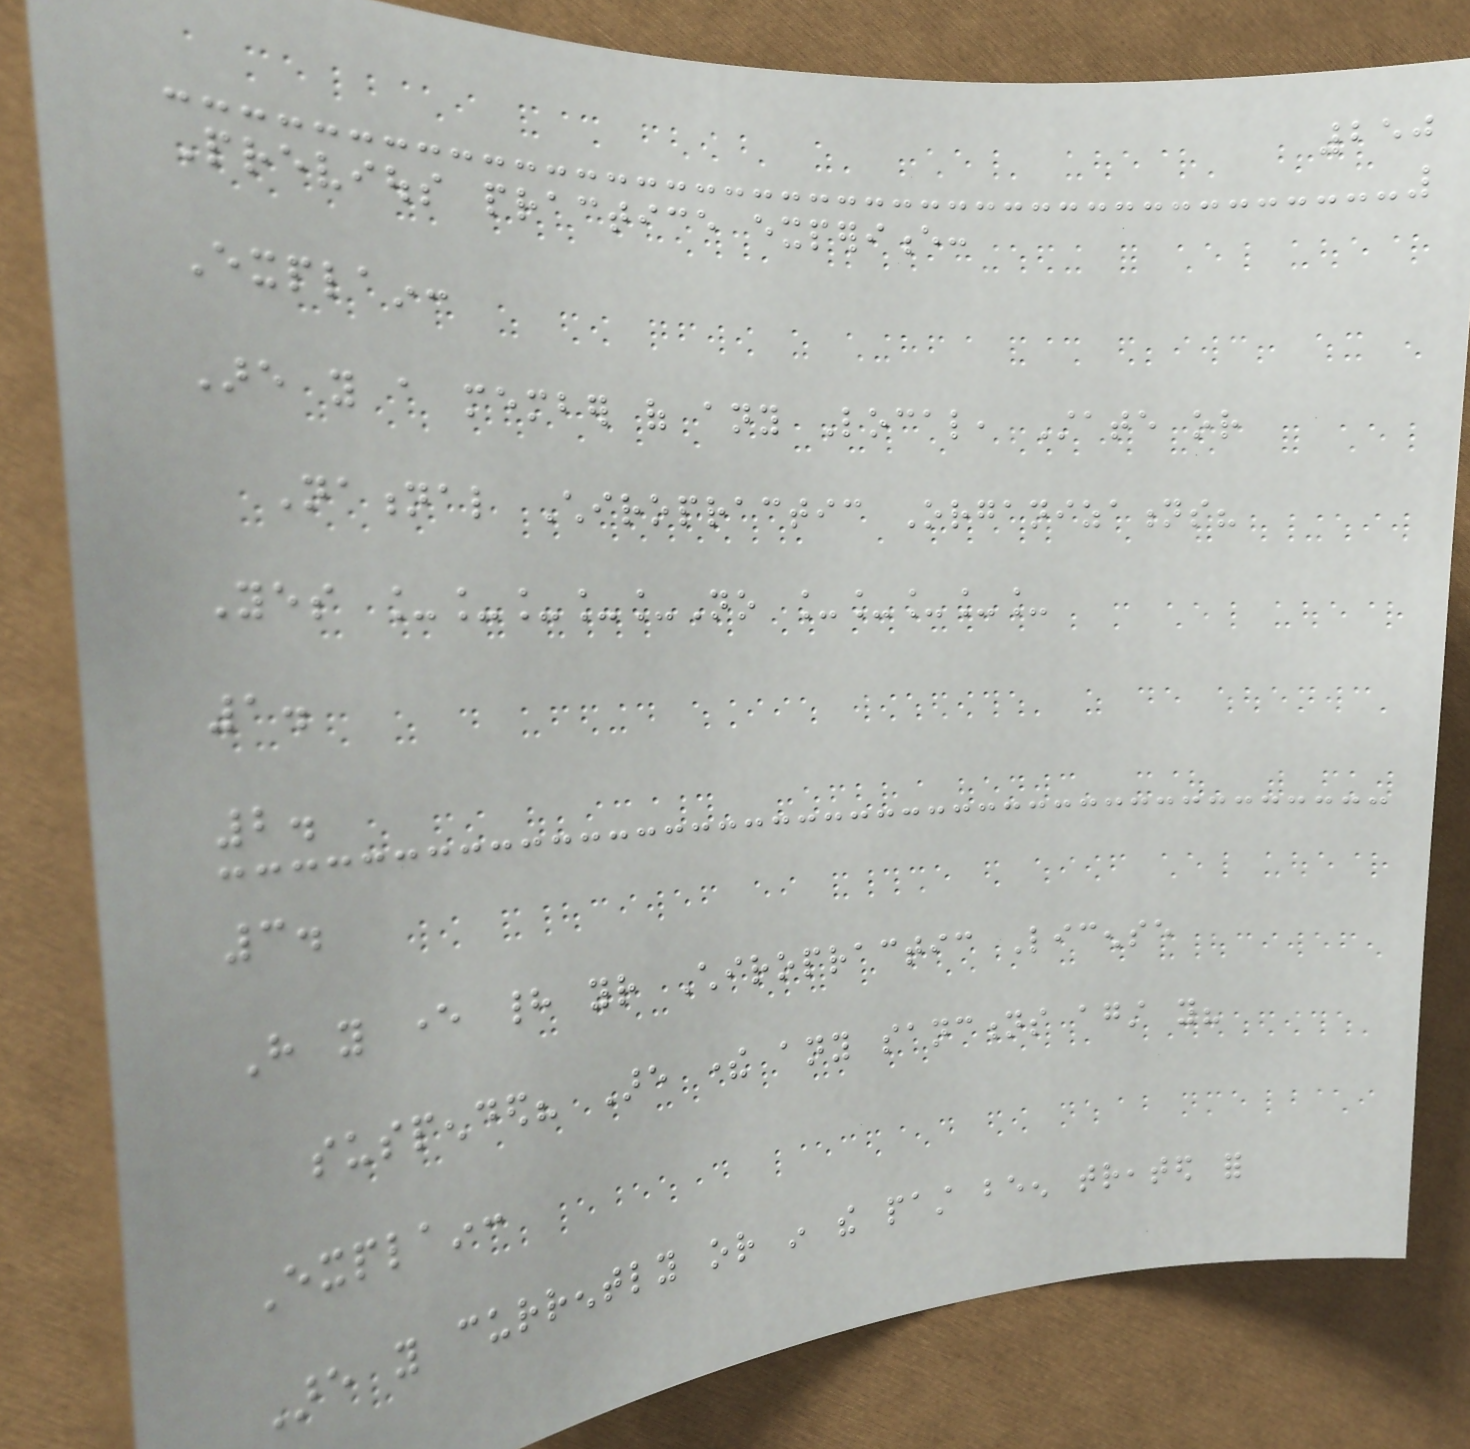250
Previous practice experience:
Explain:
Are you a member of any Local, State or
National Chiropractic Organizations?
Yes _____No _____
1.
2.
3.
Have you ever had your Chiropractic License
suspended? Are there any sanctions against you?
Explain:
Are you currently or in the past been treated for
